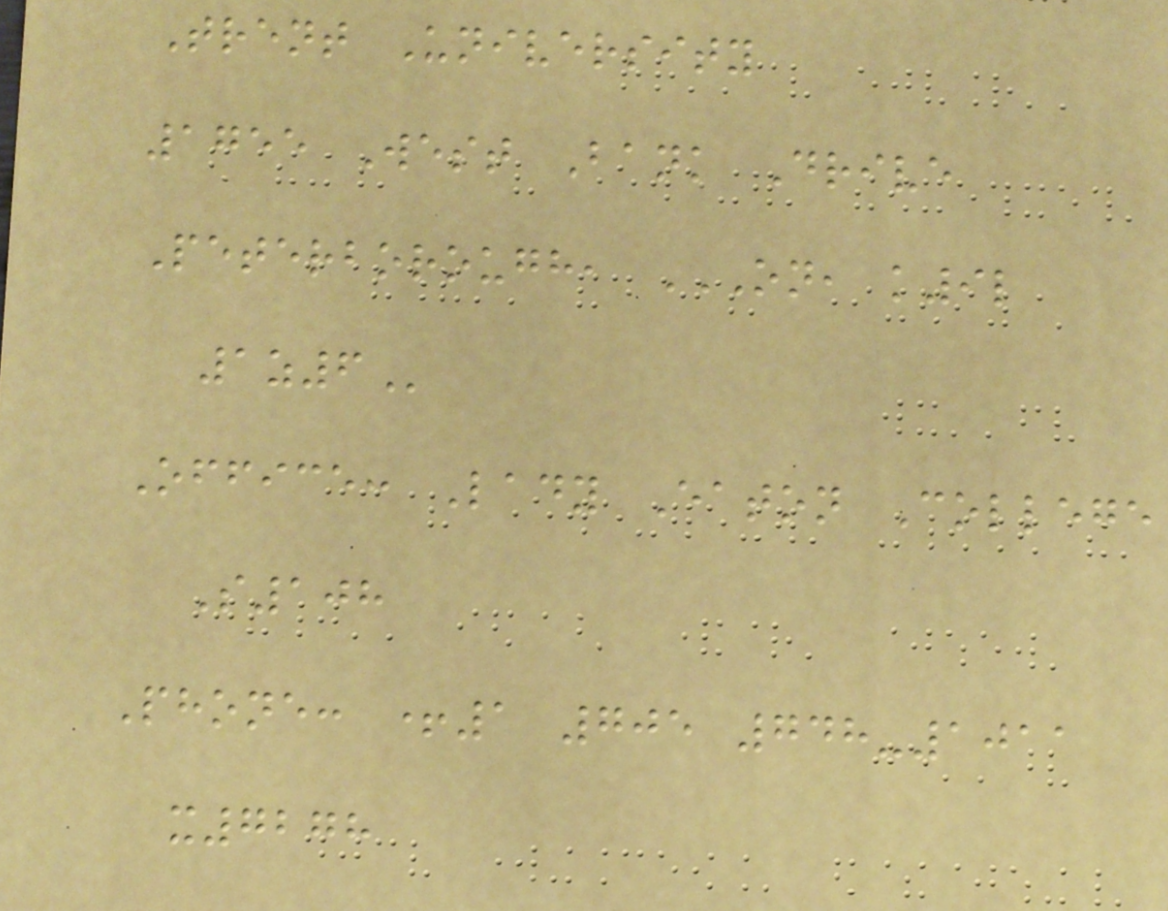Trent University
1755 West Bank Drive
Peterborough, ON, K9L
1Z6
Office: Lady Eaton College
S108
Phone: +1 705 748-1011
x7278
